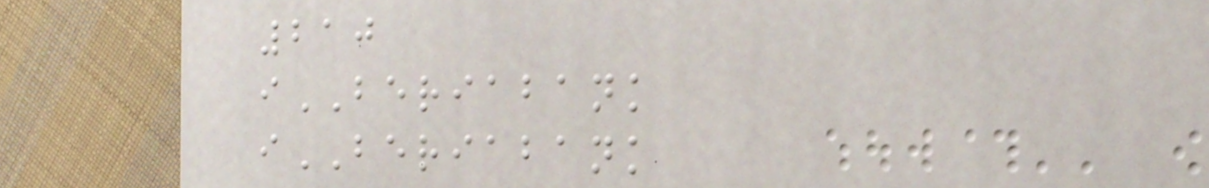210
iBERIABANK
iBERIABANK
